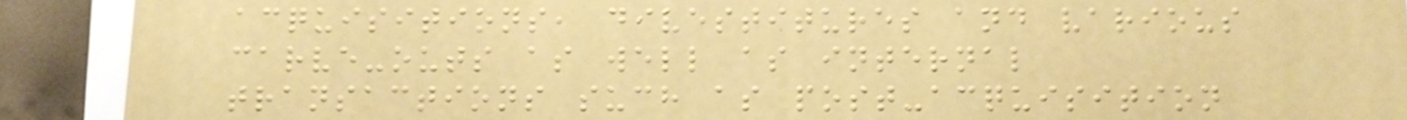acquisitions, divestitures and various
carve-outs as well as internal
transactions such as post-acquisition
